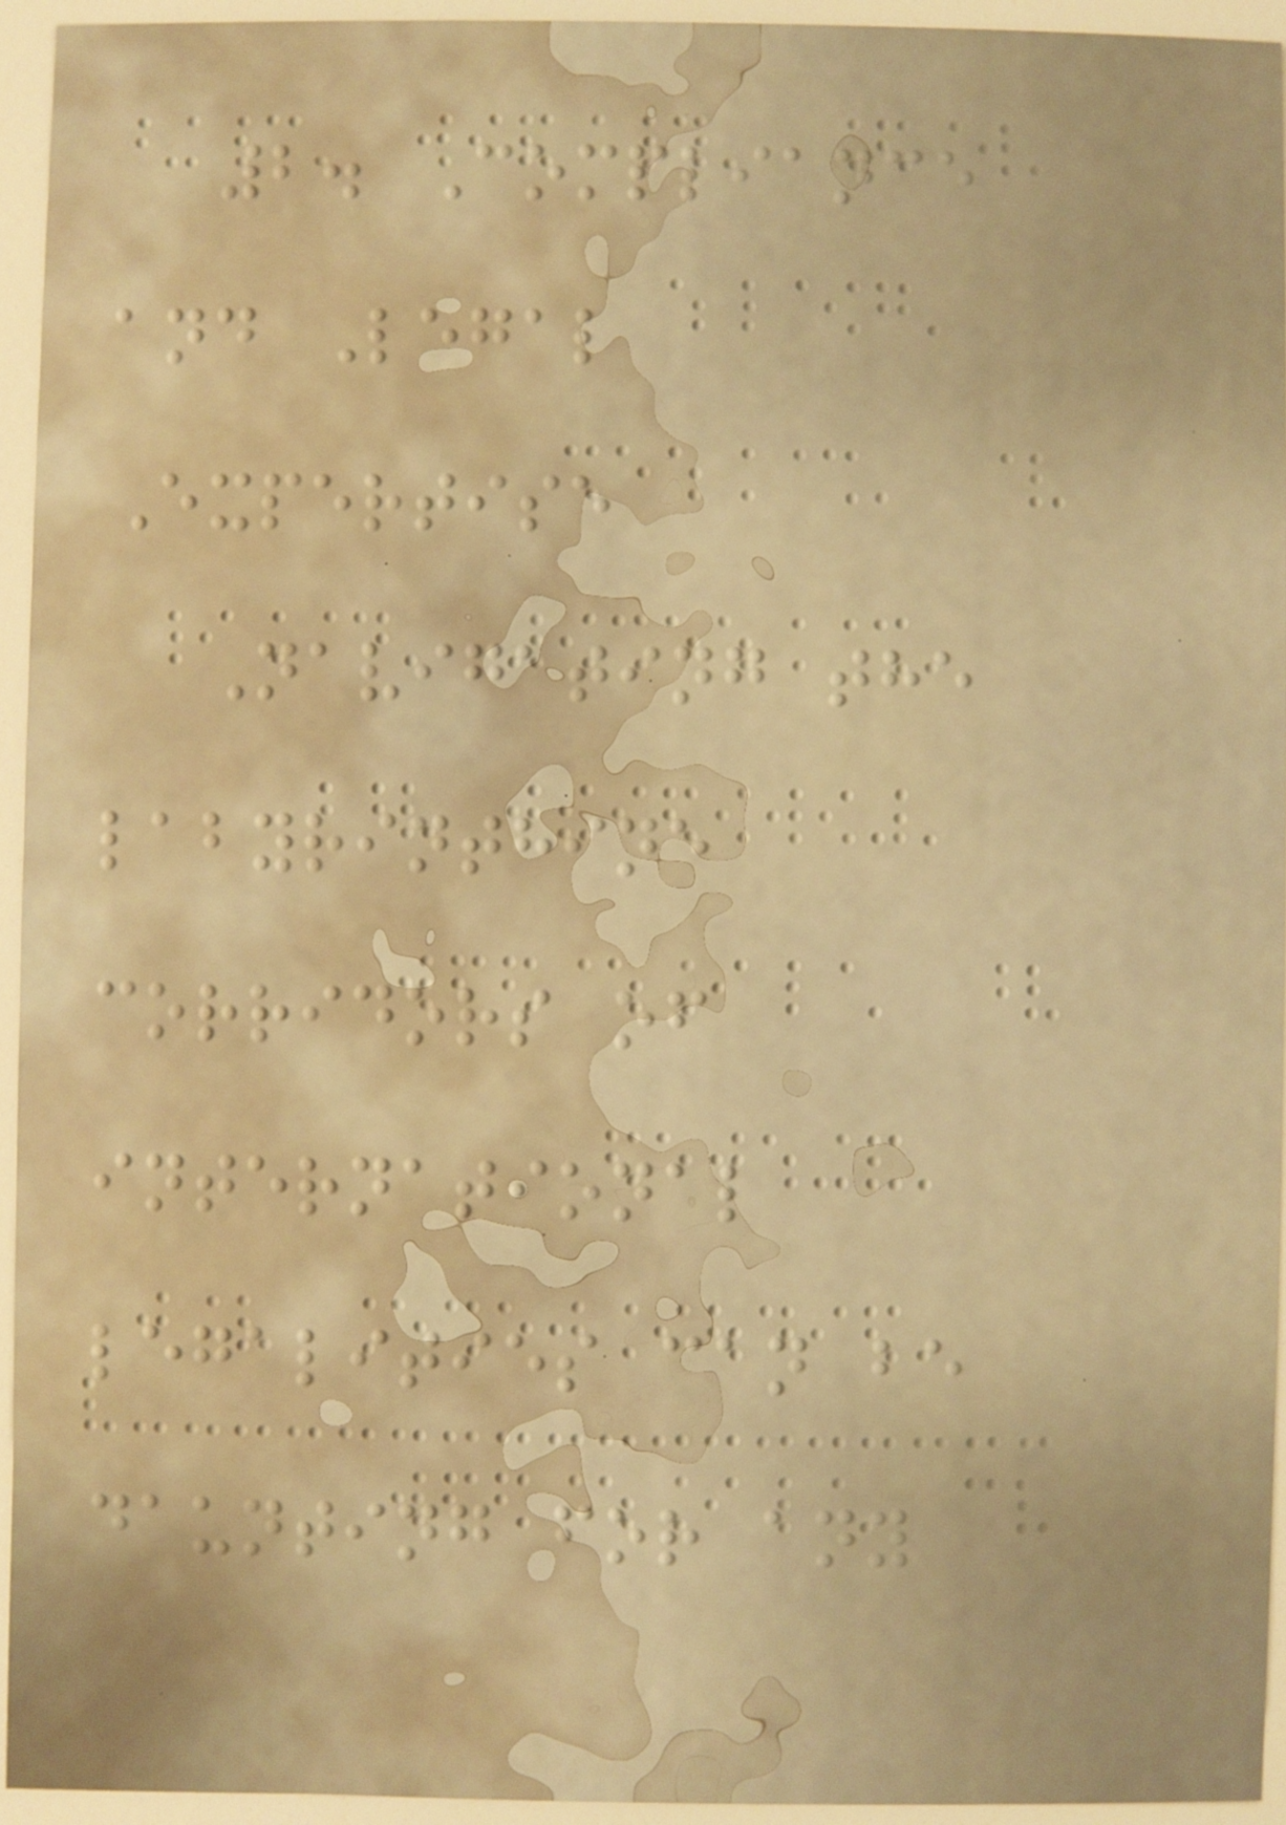2. Compliance
and Legal
Expertise
Navigating the
labyrinthine
corridors of
international
legalities can be
daunting for any
